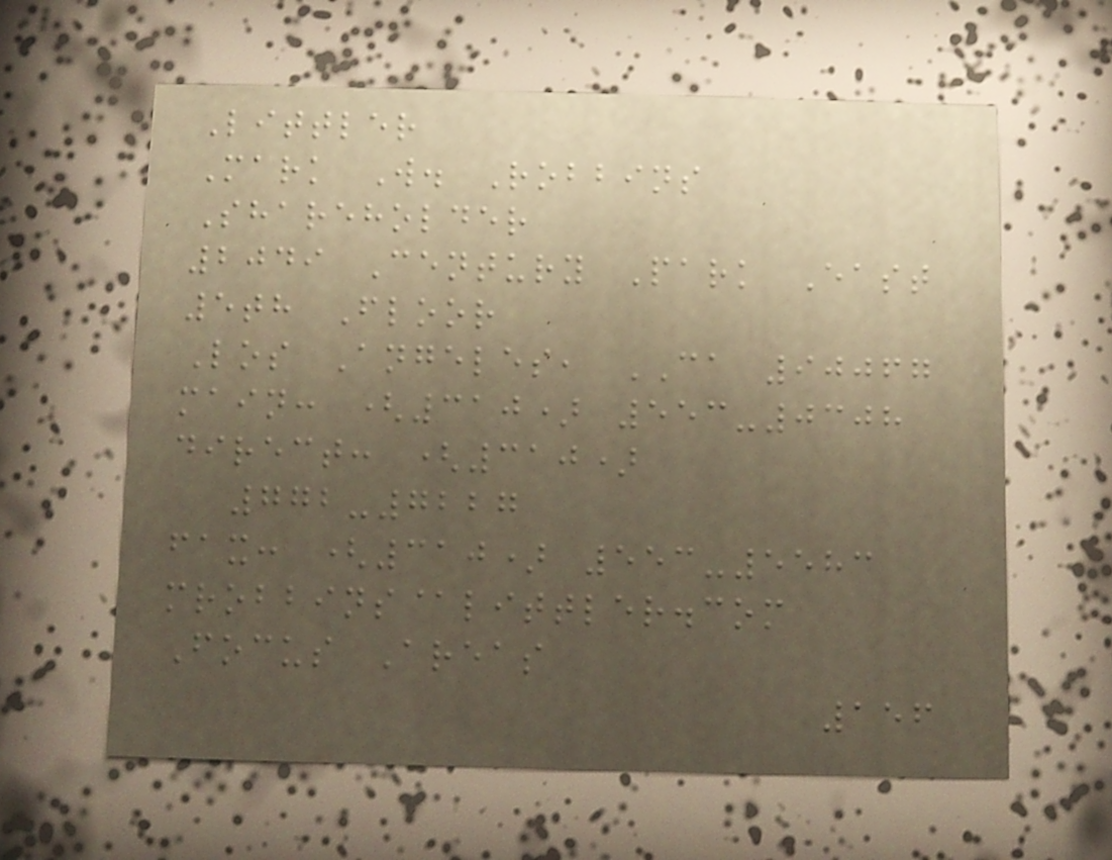Littler
Mark W. Robbins
Shareholder
2049 Century Park East
5th Floor
Los Angeles, CA 90067
main: (310) 553-0308
direct: (310)
772-7227
fax: (310) 553-5583
mrobbins@littler.com
Focus Areas
156
